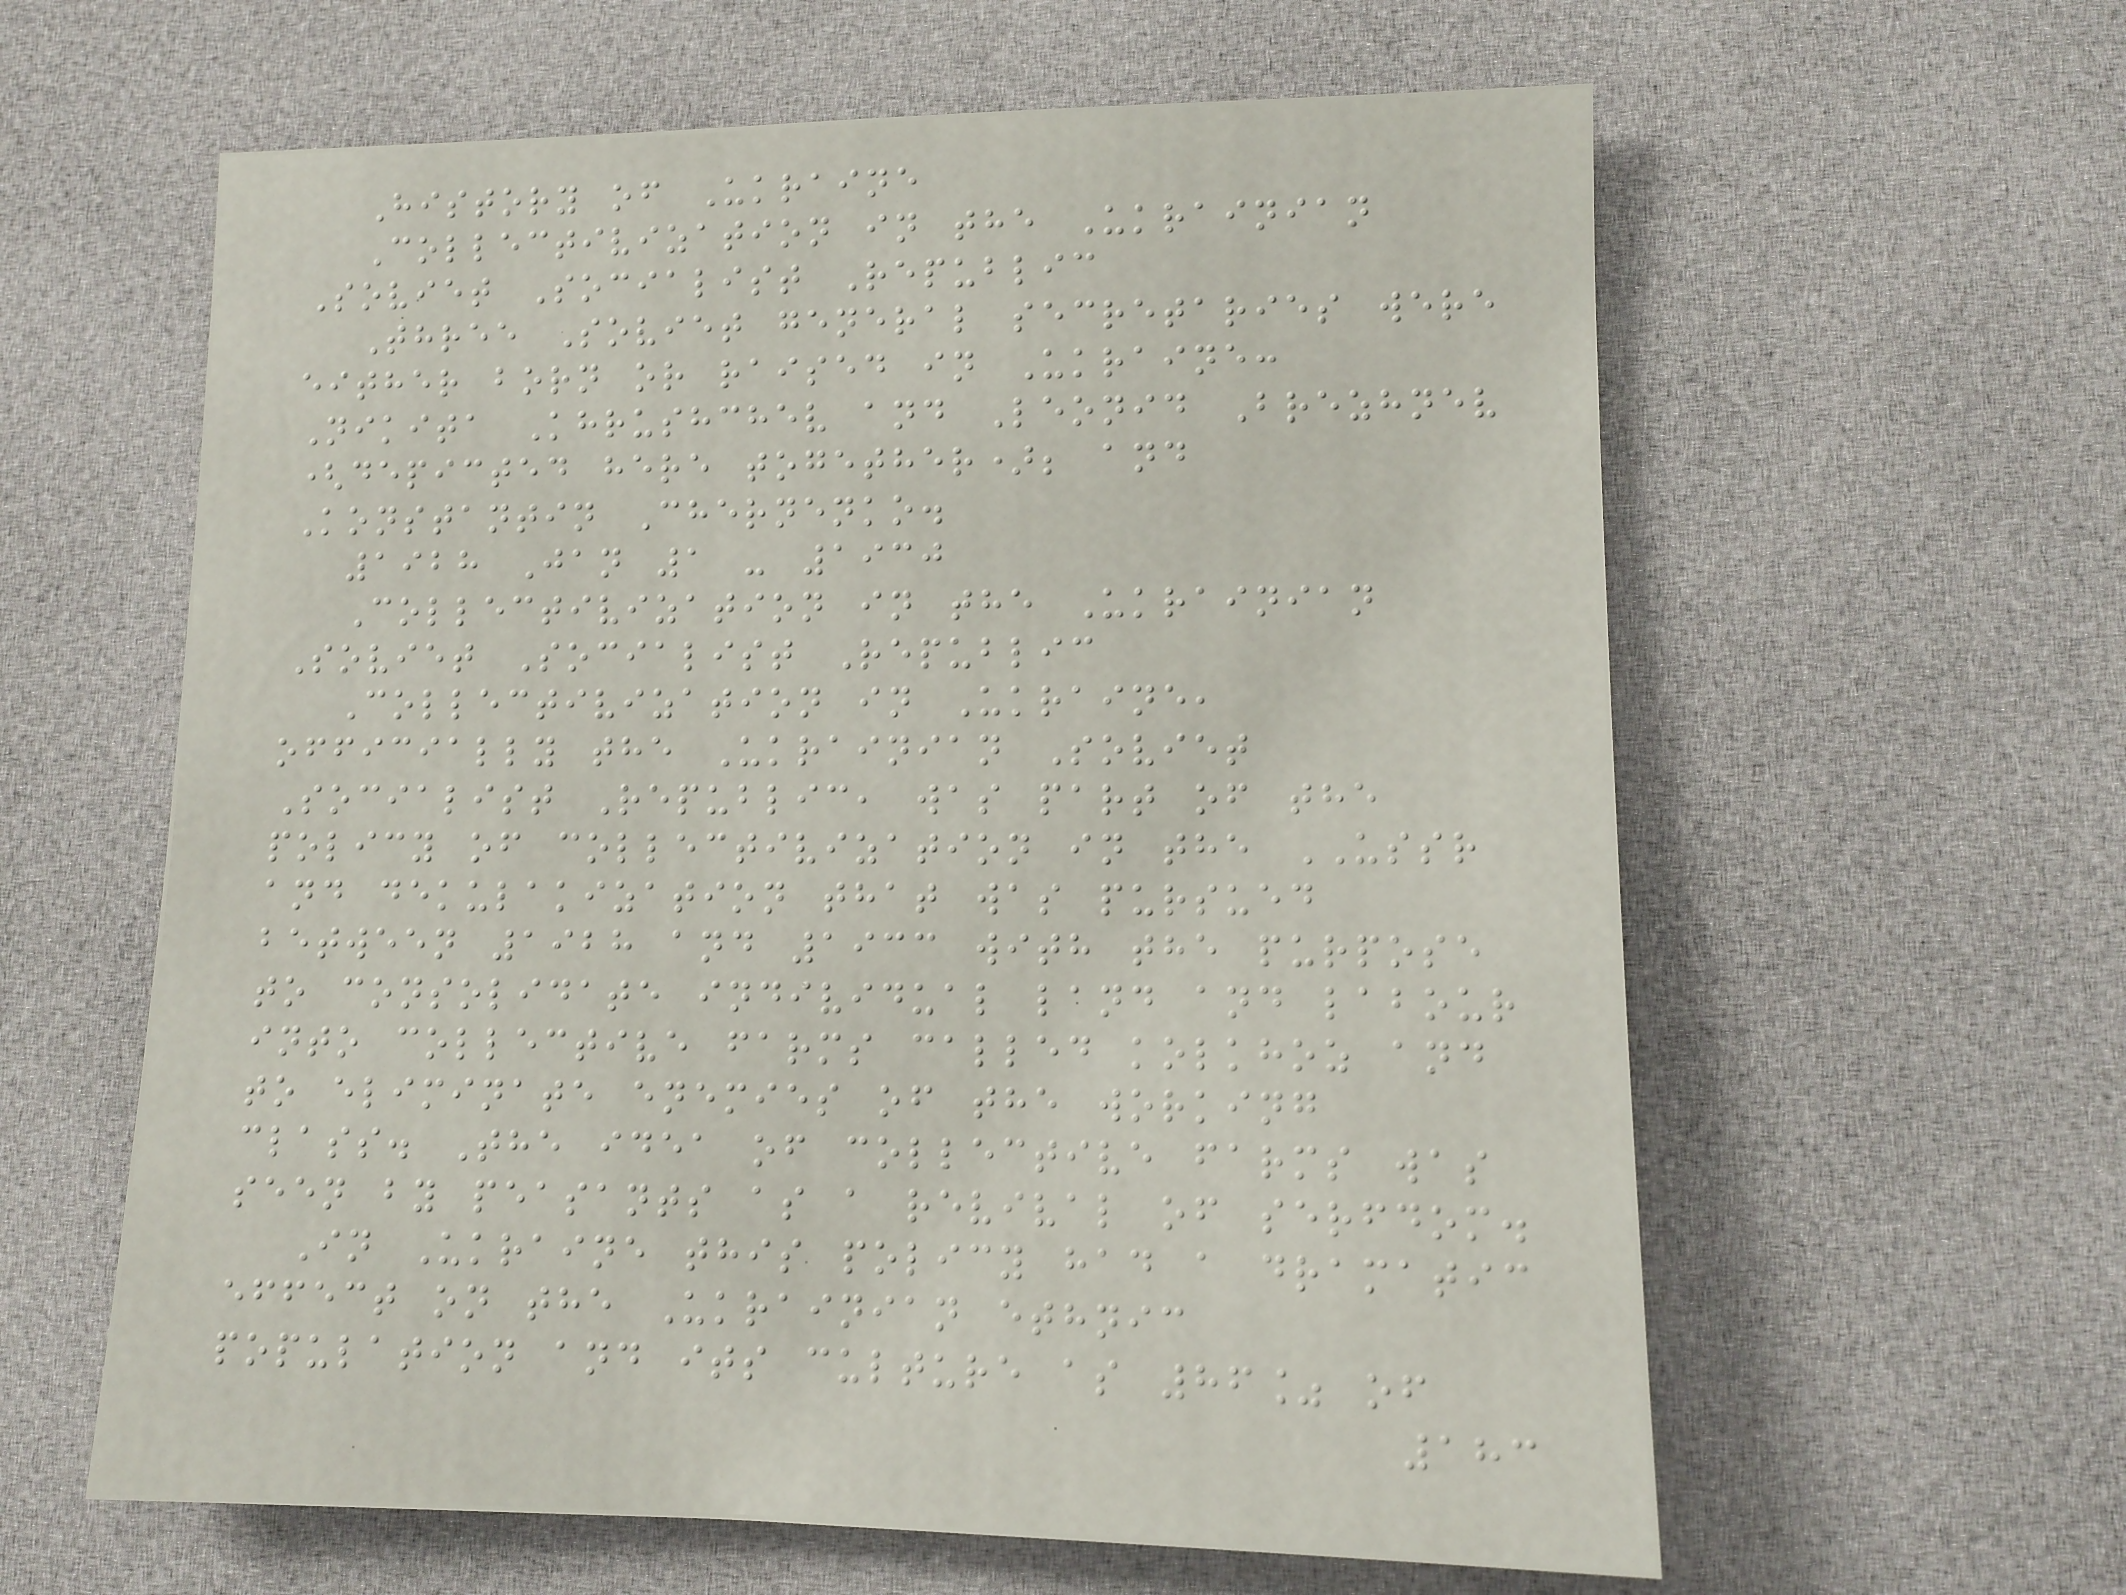History of Ukraine
Collectivization in the Ukrainian
Soviet Socialist Republic
Three Soviet general secretaries were
either born or raised in Ukraine:
Nikita Khrushchev and Leonid Brezhnev
(depicted here together); and
Konstantin Chernenko.
1928 Jan 1 - 1930
Collectivization in the Ukrainian
Soviet Socialist Republic
Collectivization in Ukraine,
officially the Ukrainian Soviet
Socialist Republic, was part of the
policy of collectivization in the USSR
and dekulakization that was pursued
between 1928 and 1933 with the purpose
to consolidate individual land and labour
into collective farms called kolkhoz and
to eliminate enemies of the working
class. The idea of collective farms was
seen by peasants as a revival of serfdom.
In Ukraine this policy had a dramatic
effect on the Ukrainian ethnic
population and its culture as 86% of
183
